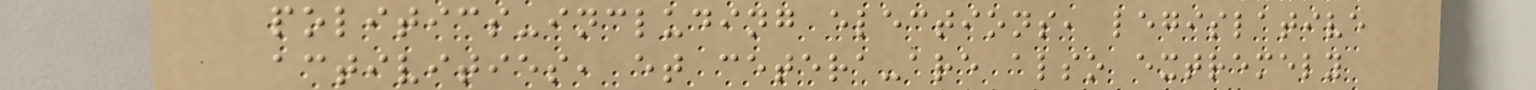politics-including elections, legislative
activities, et cetera-are also extremely
